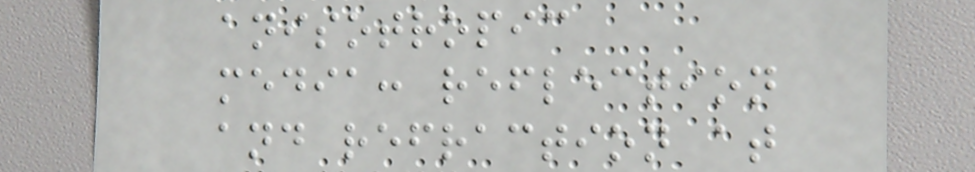anisotropic
media: reflection
and refraction at
